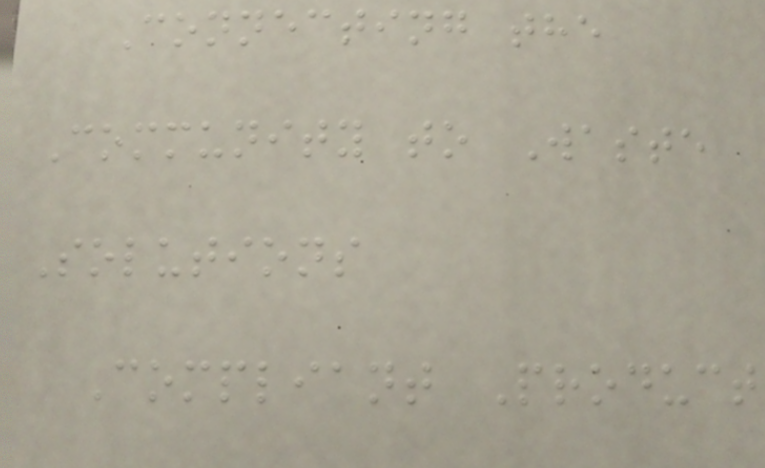Connecting the
Community to Waste
Solutions
Compliant Product
